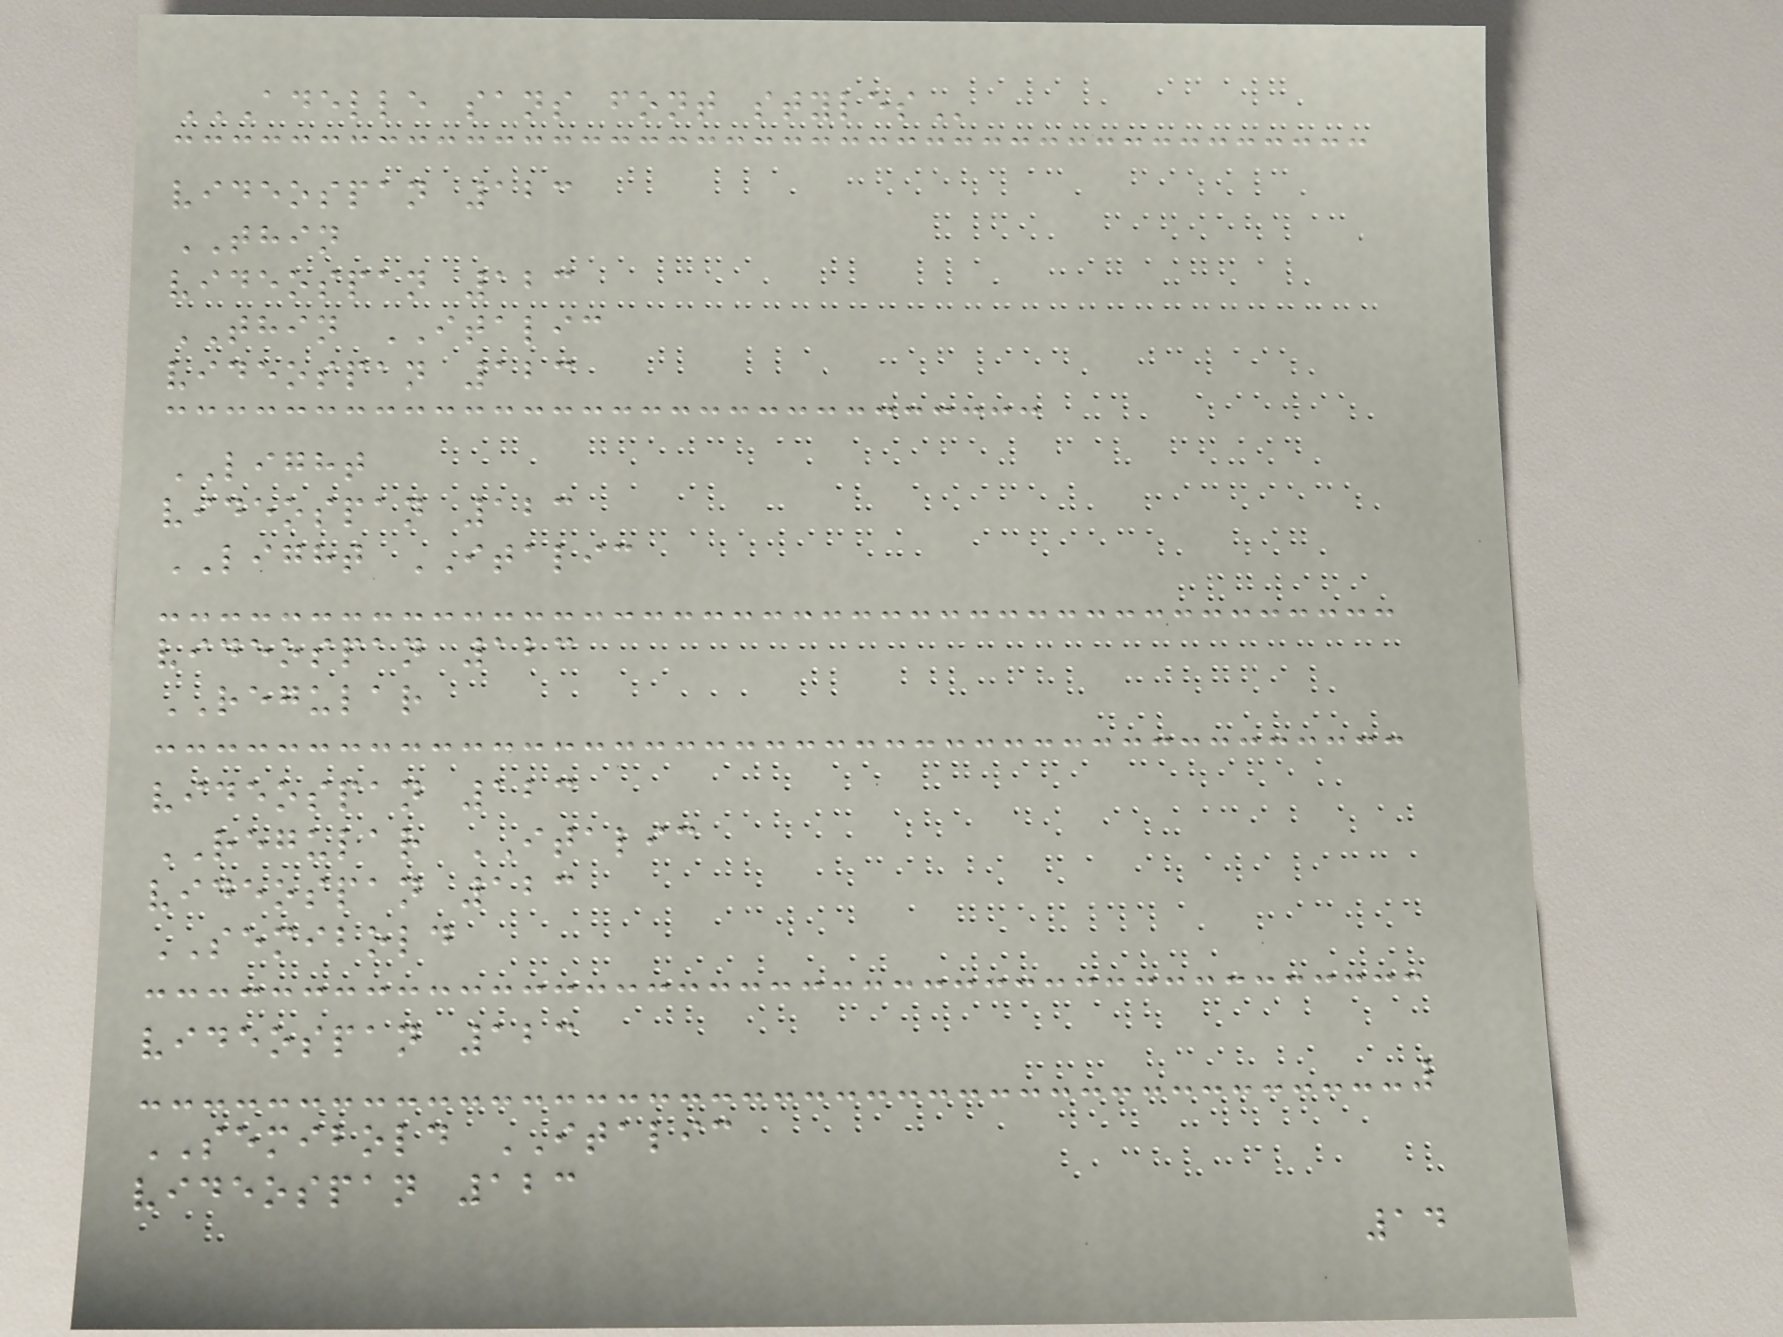ADELLE SANS FONT STYLES
videospan 123
THIN
videospan 123
THIN ITALIC
videospan 123
LIGHT
videospan 123
LIGHT ITALIC
videospan 123
REGULAR
videospan 123
REGULAR ITALIC
videospan 123
SEMIBOLD
videospan 123
SEMIBOLD ITALIC
videospan 123
14
